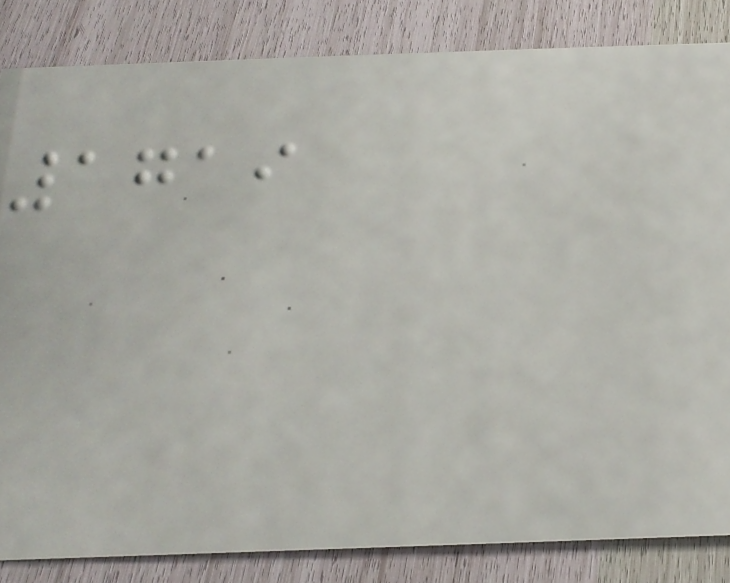1719
